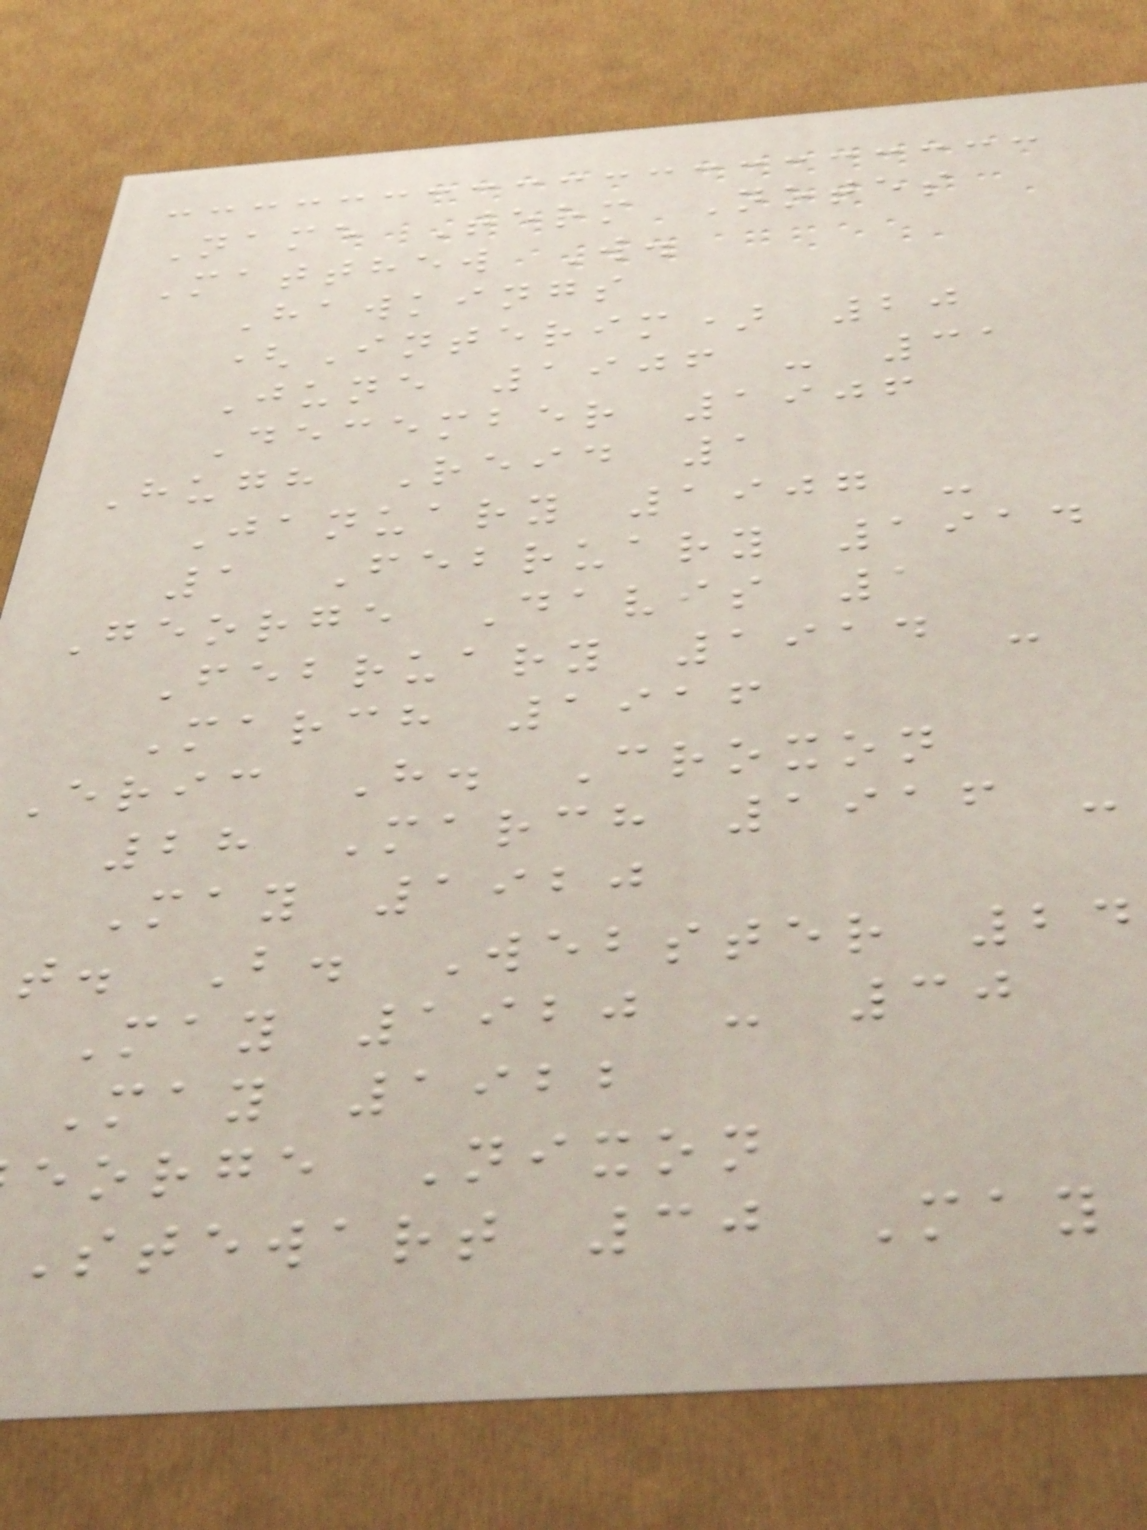Name Term Notes
Matthew W.
Hawkings
(Interim) 20
June 1906 - 31
December 1906
Hugh Reid 1
January 1907 -
1 February 1914
George Davis 1
February 1914 -
March 1916
Eric H. Croxon
28 March 1916 -
May 1920
t. B. Webster 24
May 1920 - 30
May 1922
eorge Nixon
Stewart 30 May
